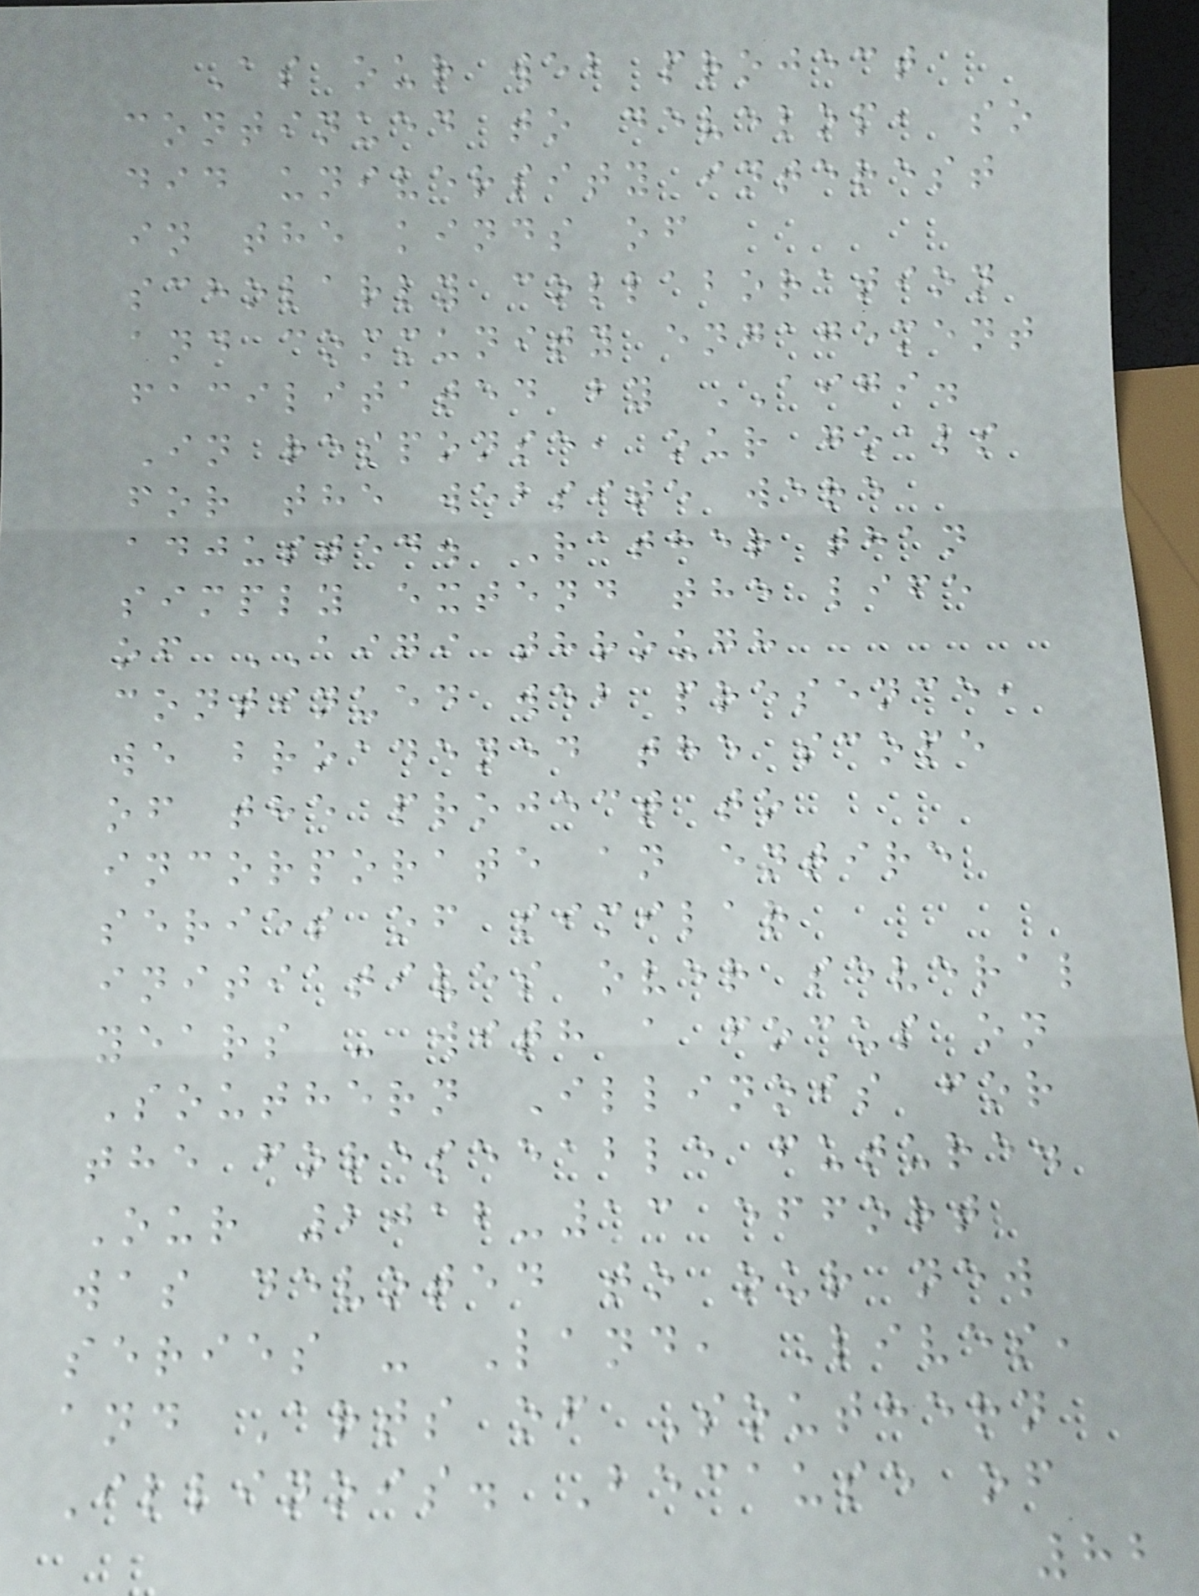As our web project
continued to develop, so
did university interest
in the kinds of
scholarly collaboration
and community engagement
facilitated by AIGI.
In response, our goals
for the website were
adjusted. Rather than
simply extend the life
of AIGI through
continued web presence,
we broadened the scope
of the project to
incorporate an entire
series of similar
initiatives over several
years - with a focus on
Southern Illinois for
the foreseeable future.
Our 2012-13 effort
was devoted to our new
series - Land, Lives,
and Arts of Southern
Illinois. Because of
82
